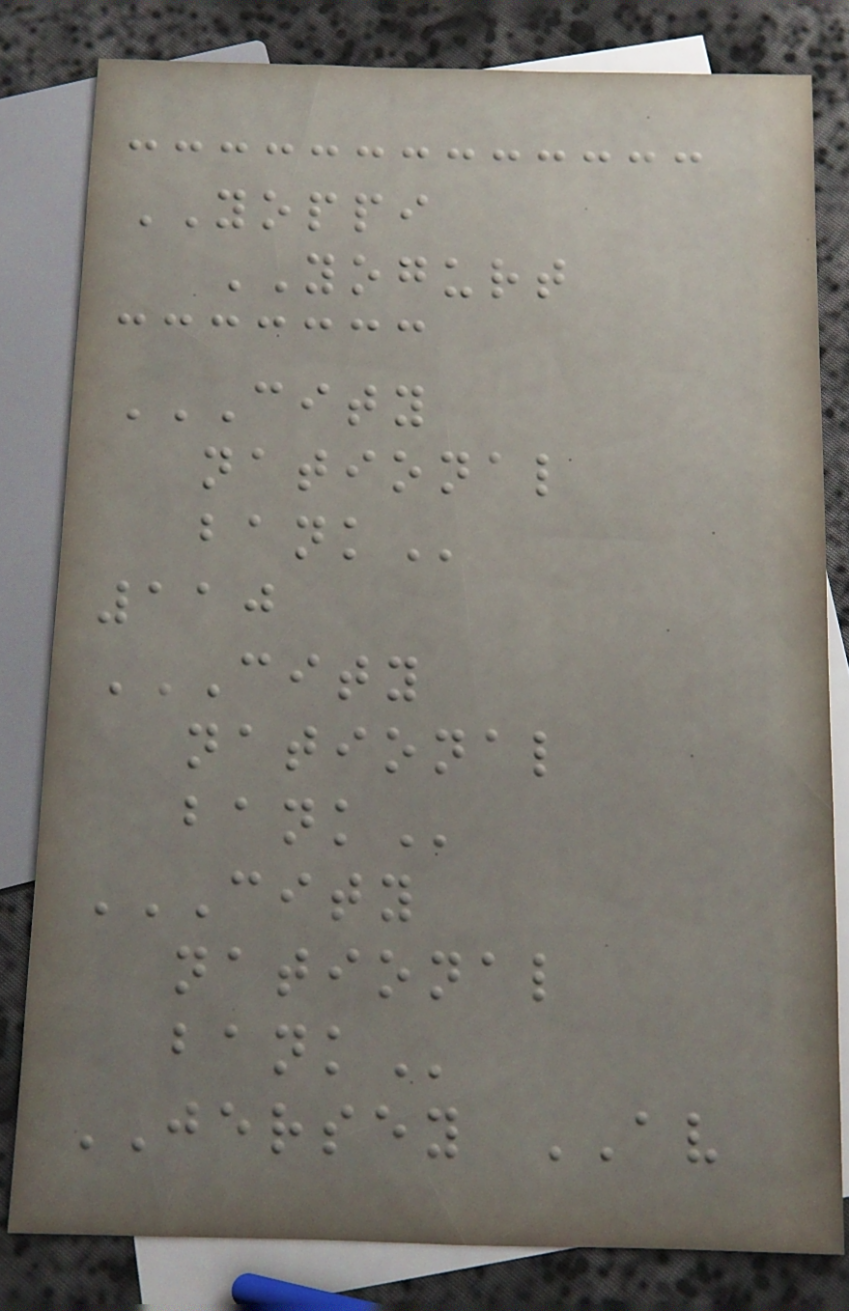YOPPI
YOGURT
CITY
NATIONAL
BANK
110
CITY
NATIONAL
BANK
CITY
NATIONAL
BANK
JERSEY AV
